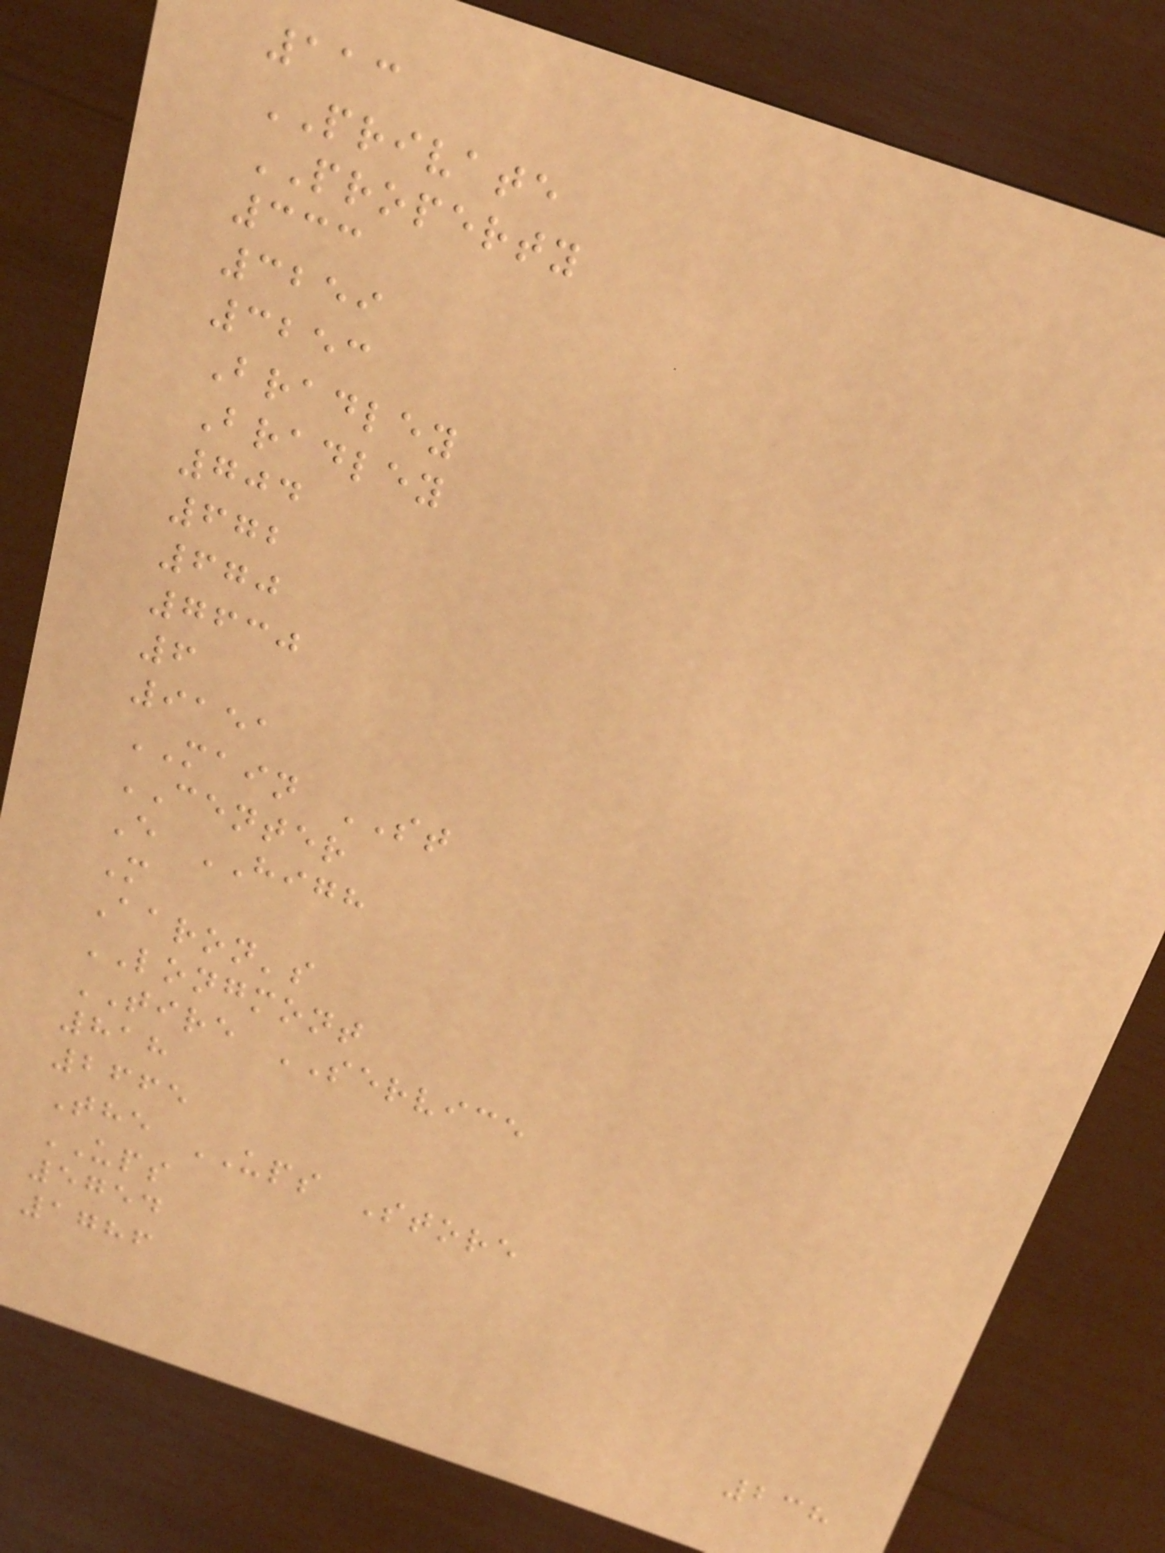113
PRIVATE
PROPERTY
333
3259
3253
Bradley
Bradley
704
672
670
7630
6
9151
MAIN ST
CENTER
E HIGH
M
Aaron's
LONGMONT
TIRE SERVICE
818
2665
The UPS Store
UPS
5754
1786
238
